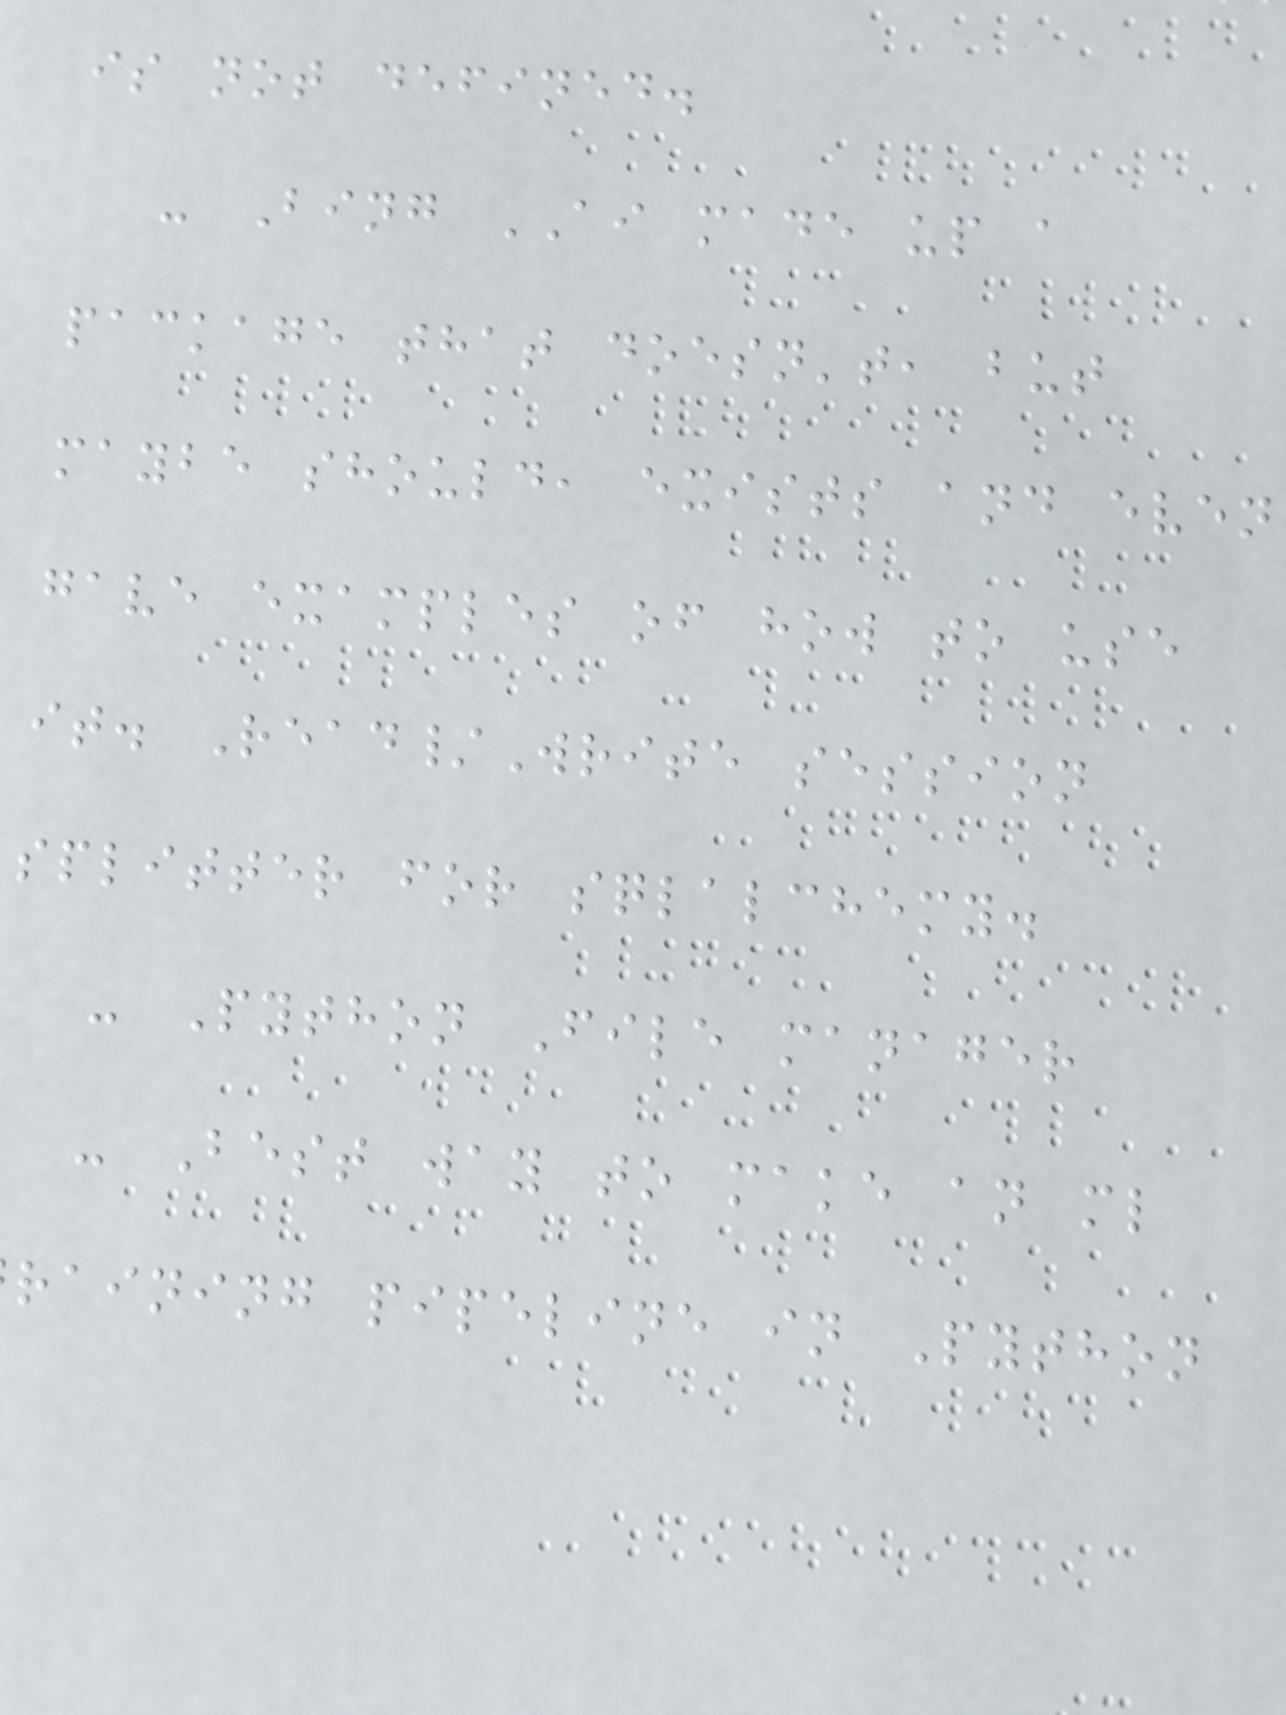is not defined.
- Bing AI made up a
package that doesn't, but
maybe should, exists and even
gave examples of how to use
it. Read/Write session
splitter for sqlalchemy.
- Python File manager
- Best way to make an ml
raining pipeline in Python
